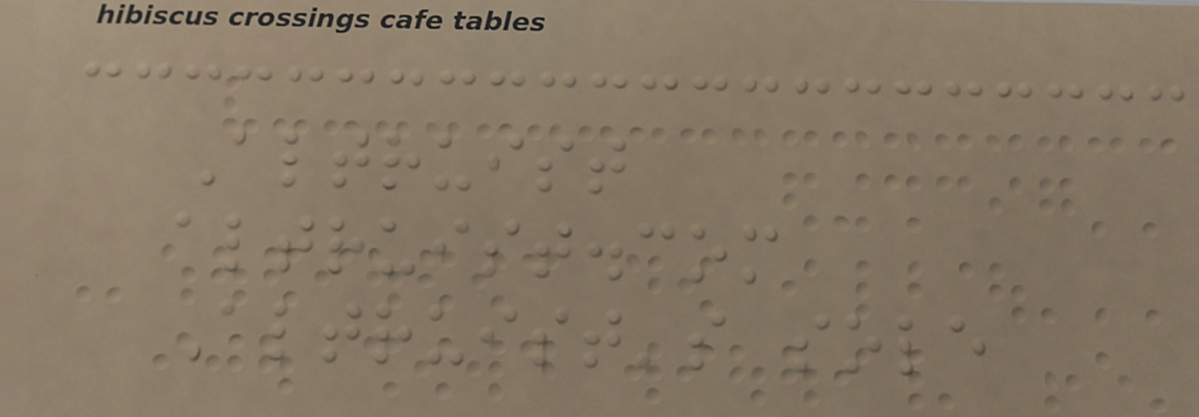Altruist
altruist.com
Altruist's sole
